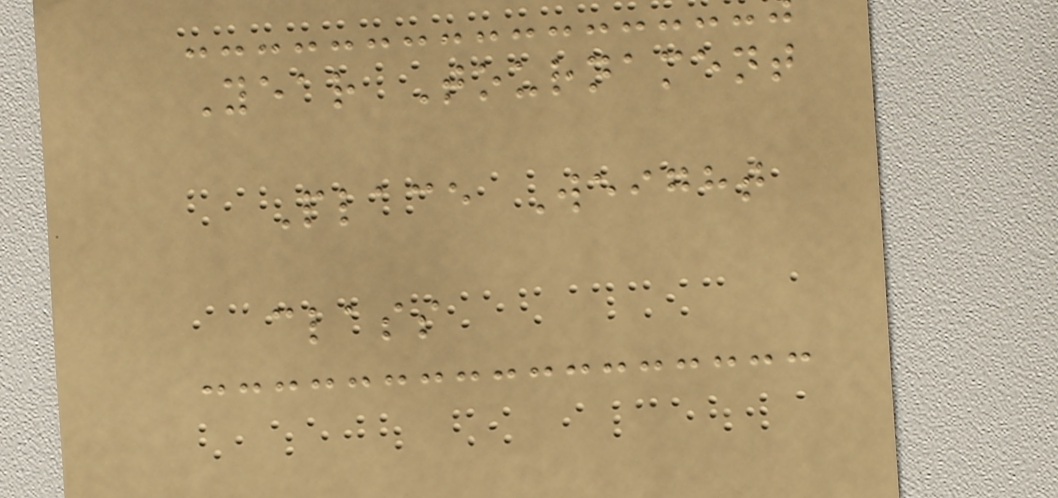Year Tournament
Place Weight
class
